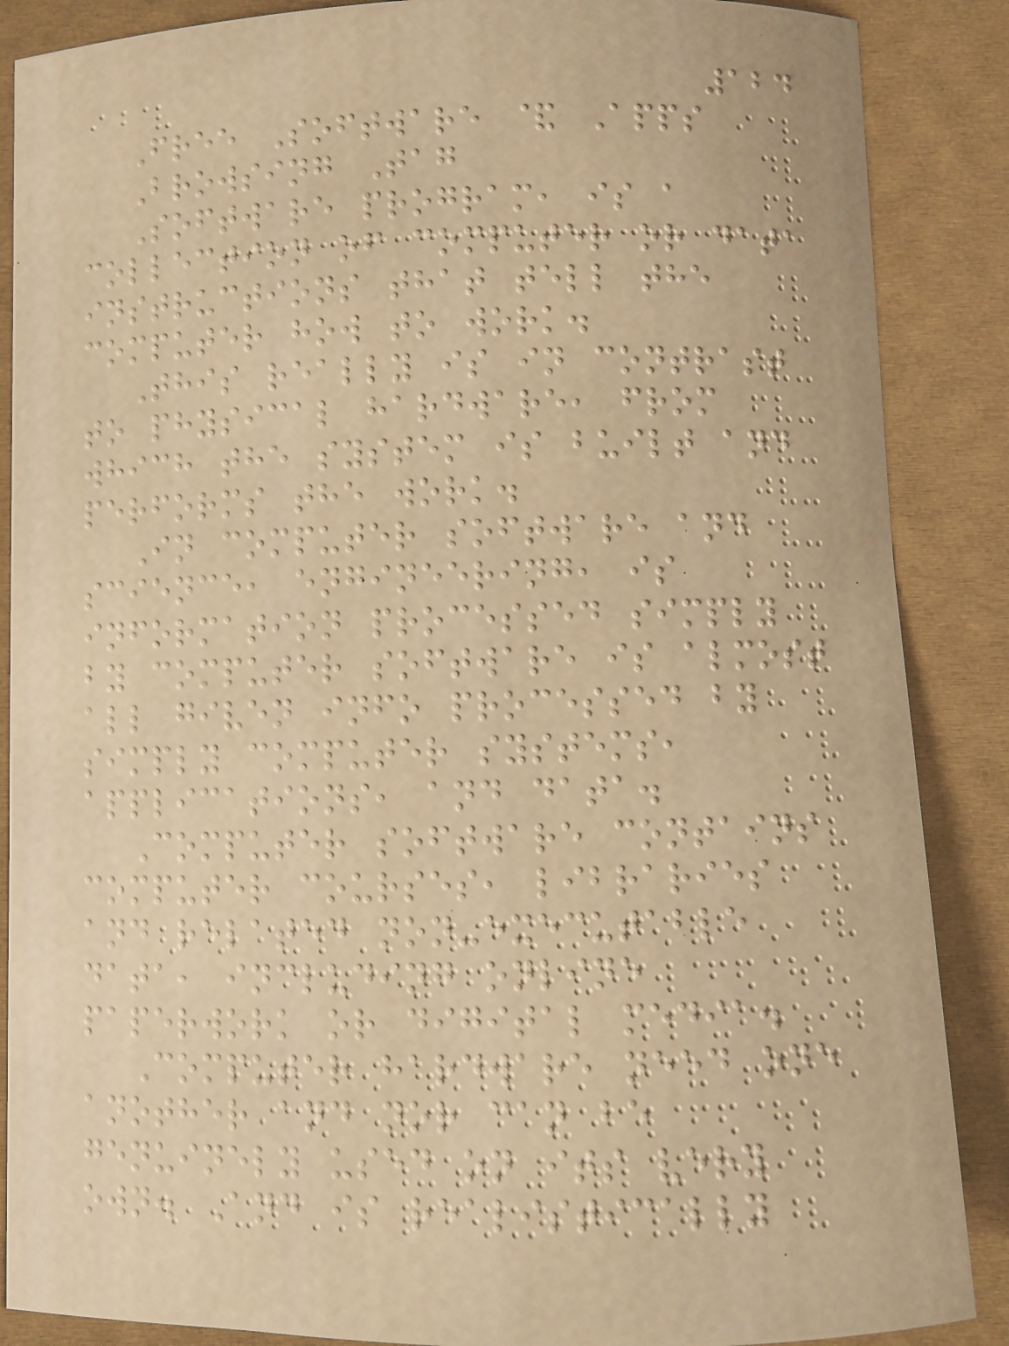124
Free Software & Apps
Browsing Tag
Software program, is a
collection of computer or data
instructions that tell the
computer how to work.
This really is in contrast
to physical hardware, from
which the system is built and
performs the work.
In computer software and
science, engineering, is
information processed simply
by computer software is almost
all given info processed by
simply computer systems,
applications, and data.
Computer software contains
computer courses, libraries
and related non-executable
data, including online
paperwork or digital media.
Computer hardware need one
another and nor can be
genuinely used on its very
own. And is realistically
